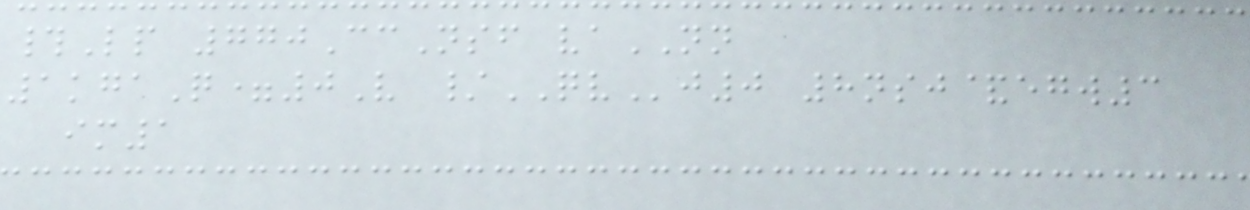#Lp 770CcNsf vaNN
1kgaQ=0V /QVj0 8nsj&egw3
im1
